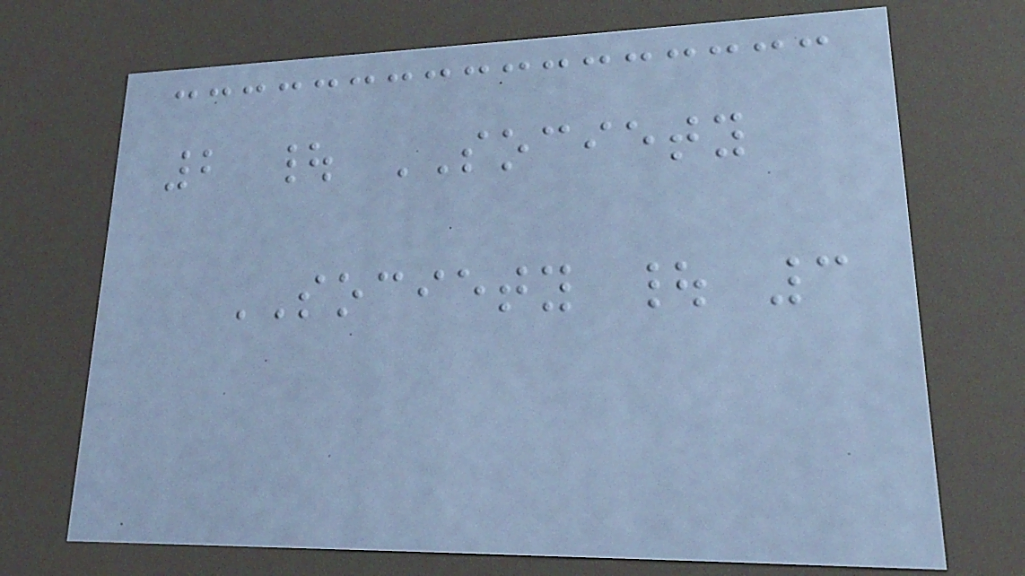2 | SOCIETY
SOCIETY | 3
